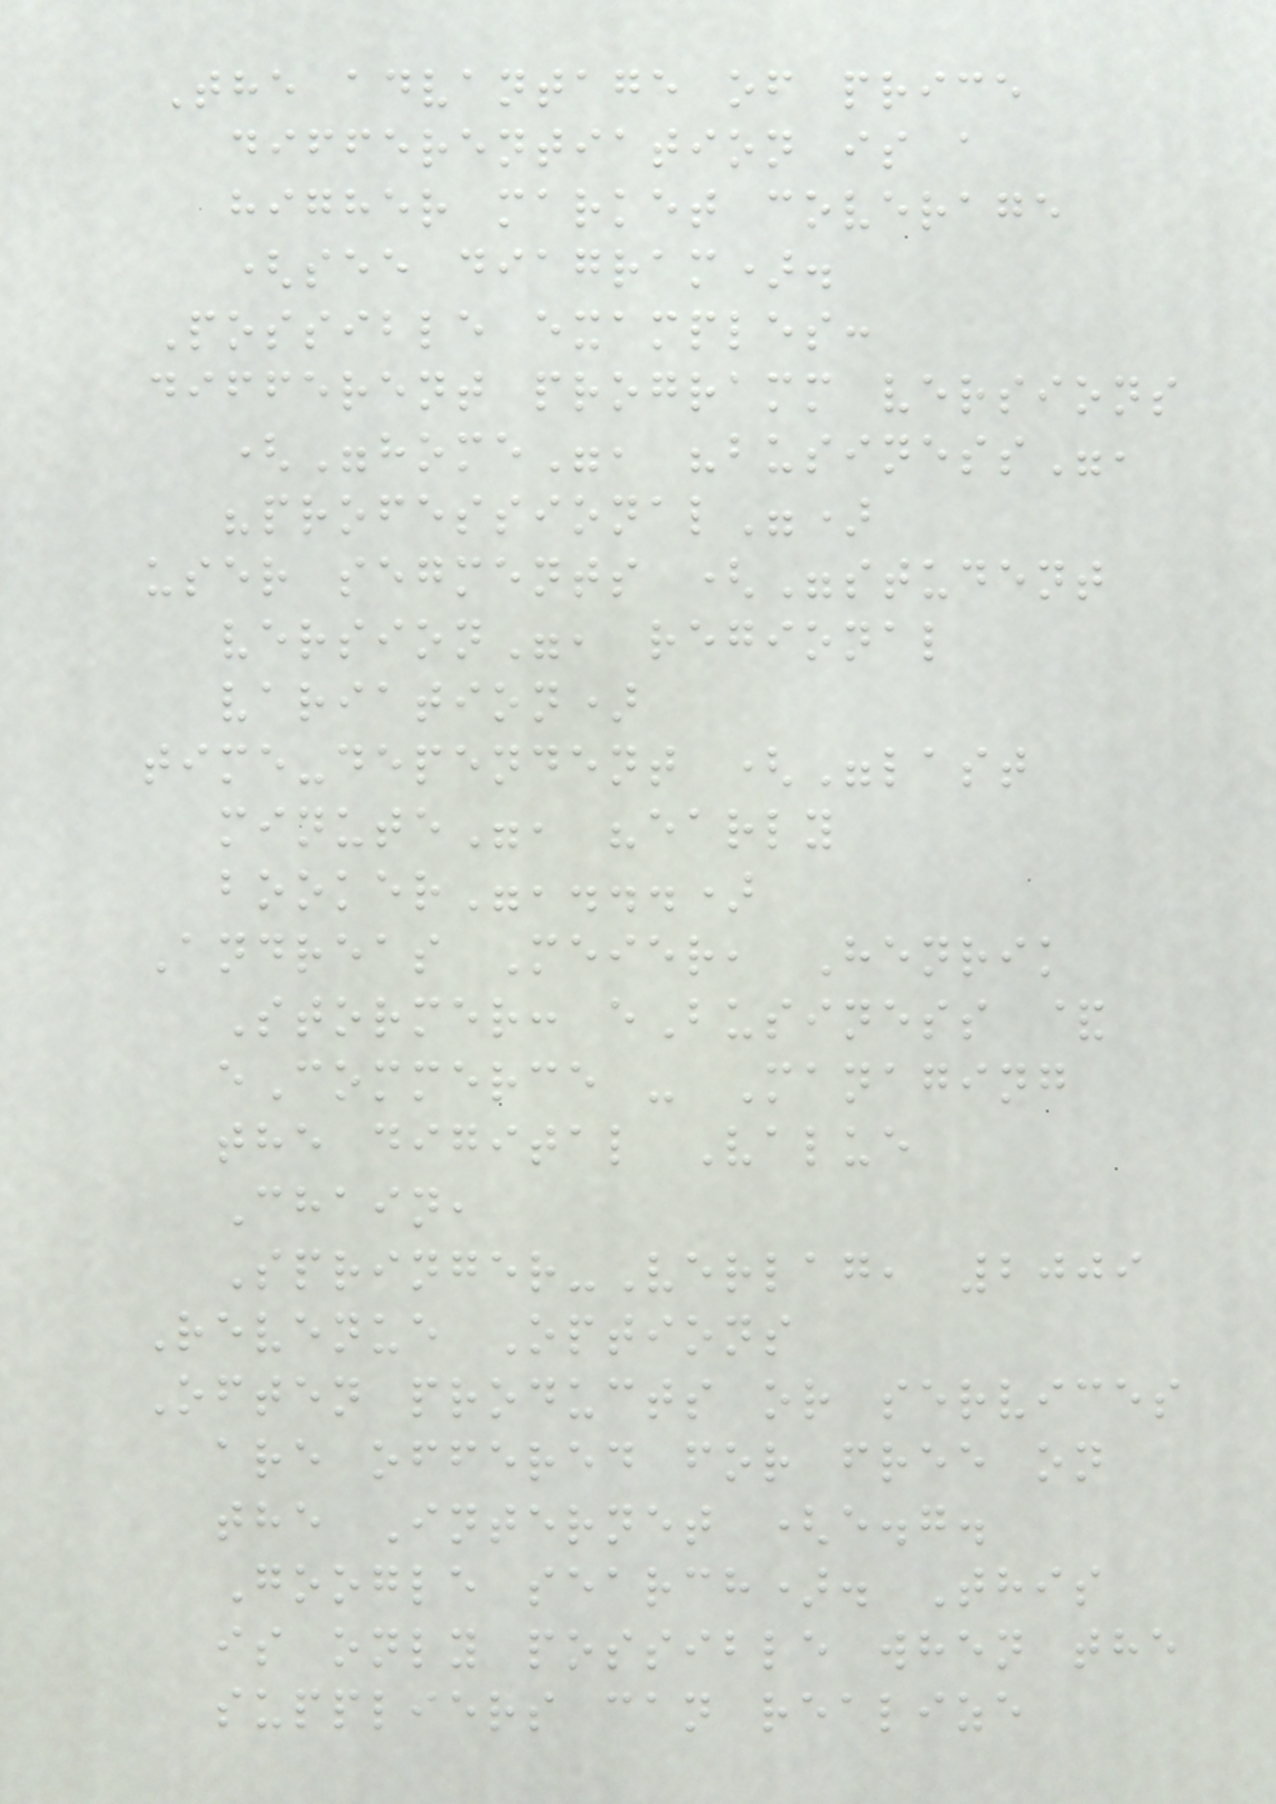The advantage of price
differentiation is a
higher market coverage
(see diagram).
Possible examples:
different programm versions
("home", "business",
"professional")
user segments ("student
version", regional
variation)
time-dependent ("last
minute", "early
booker",...)
Andreas Meier, Henrik
Stormer: eBusiness &
eCommerce - Managing
the digital Value
Chain,
Springer-Verlag, 2009
Revenue Options
Often products or services
are offered for free on
the Internet (e.g.
Google search). This
is only possible when the
suppliers can realize
